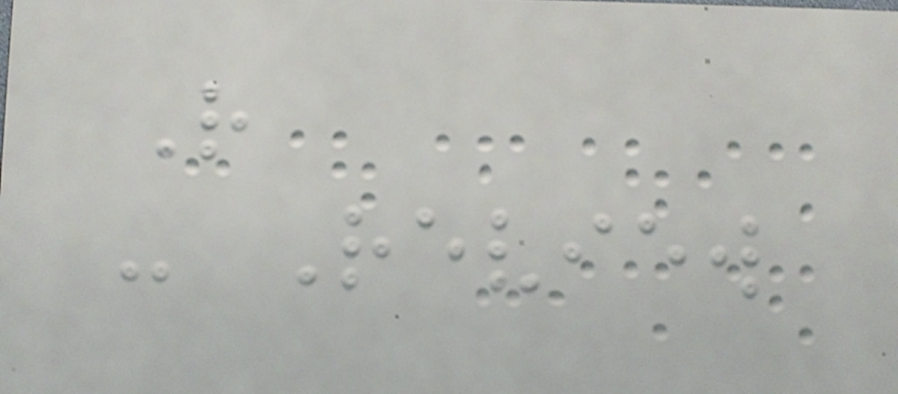R
- Review
